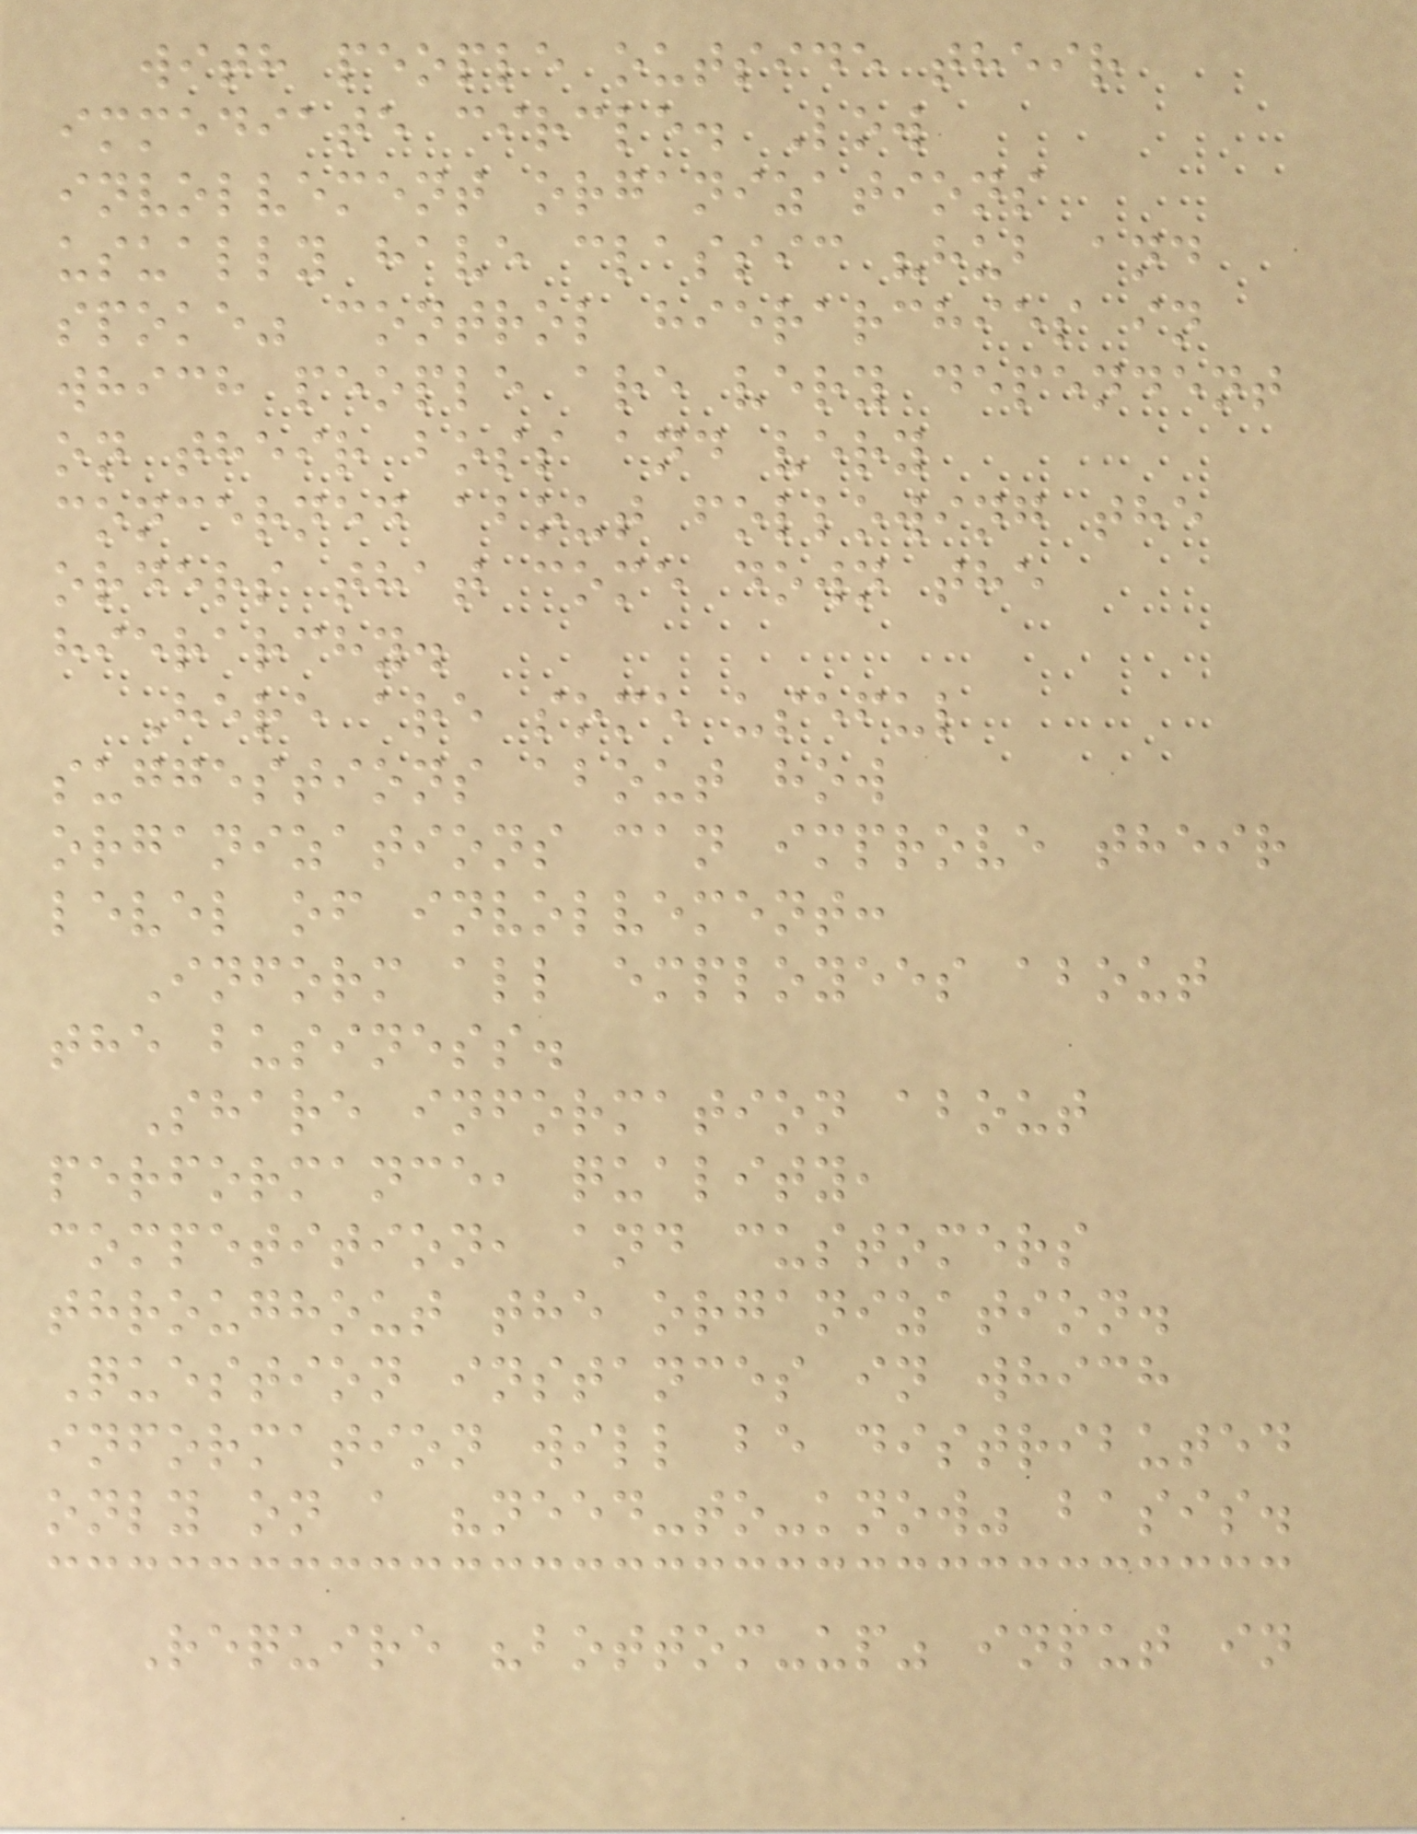with people outside their
immediate circle. Low
involvement organizations
usually have classic "hub and
spoke" control hierarchies in
which people are very dependent
on their boss and very
concerned about following the
orders that come down the
hierarchy.
Here are some useful
suggestions about how
organizations can improve their
level of involvement:
Inform all employees about
the business.
Share information about
performance, quality,
competition, and customers
throughout the organization.
Question instances in which
information will be distributed
only on a "need-to-know" basis.
Require "bottom-up" input in
